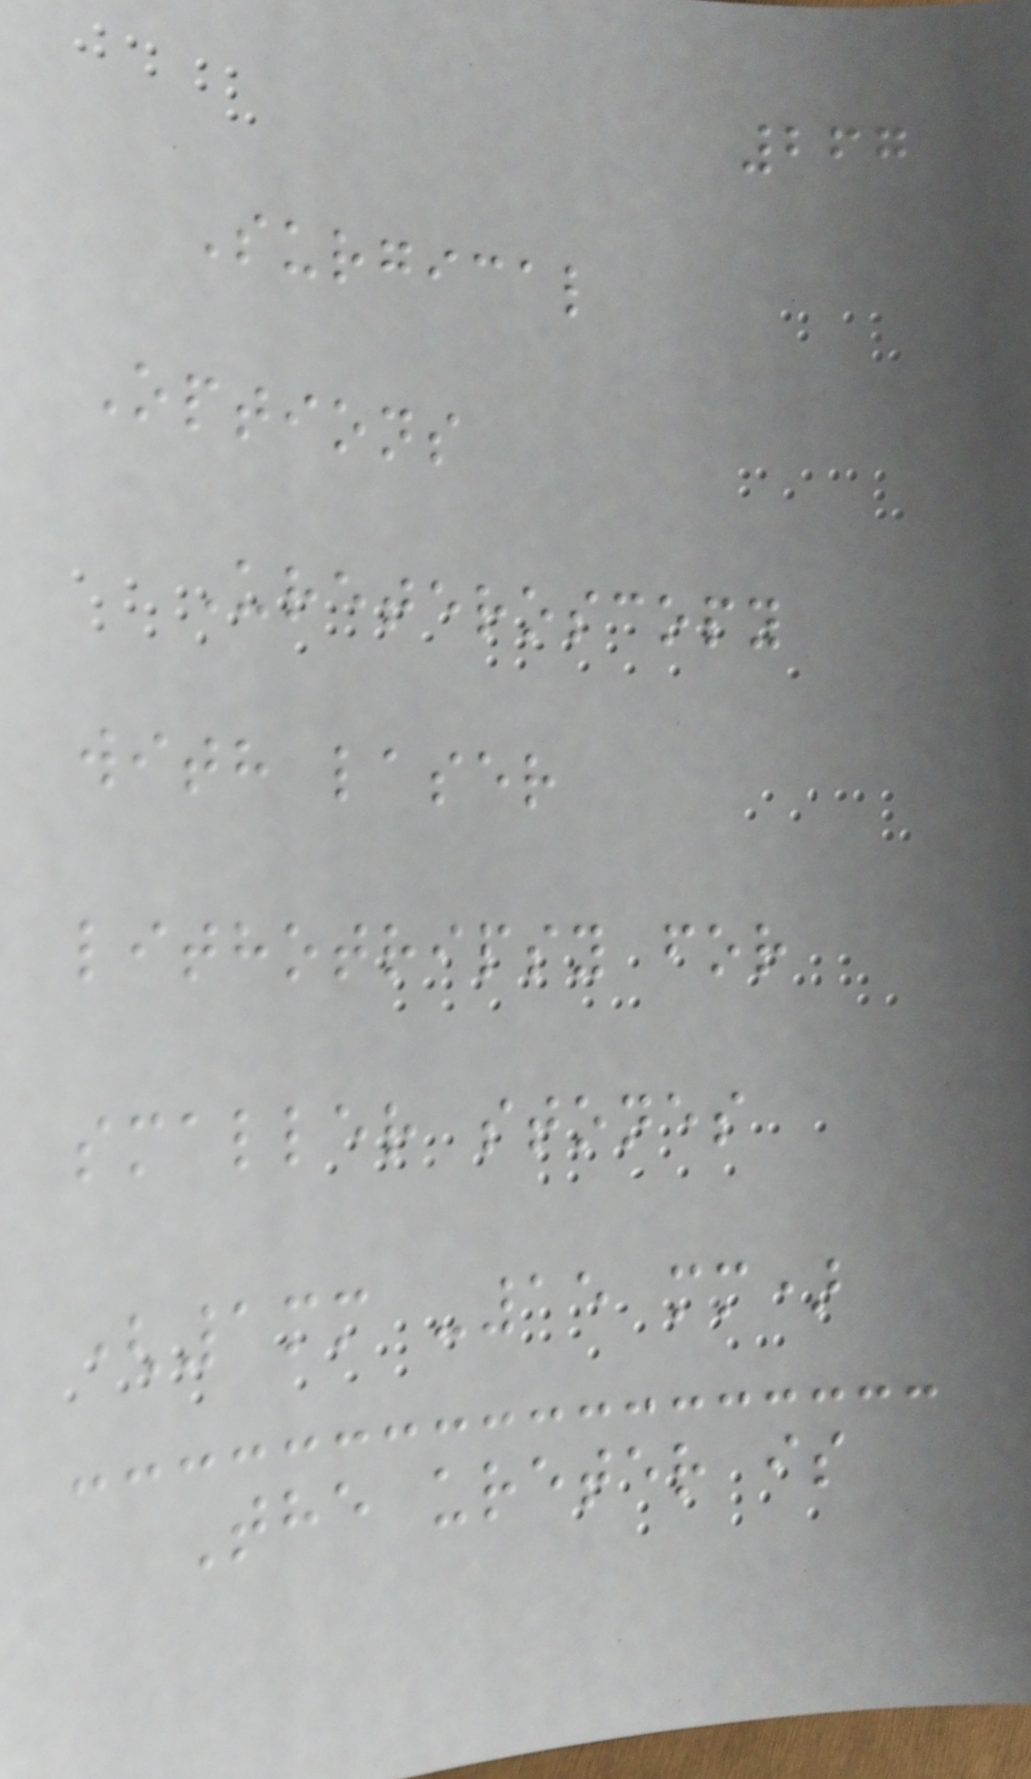267
Surgical
Options
Ureteroscopy
with laser
lithotripsy for
smaller stones
(1mm -15 mm)
The ureter is
